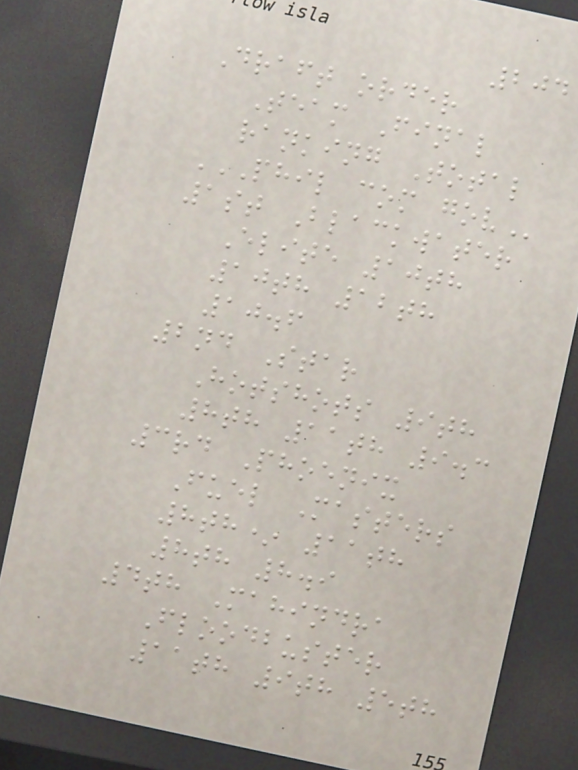204
Draft order
Team Final
ranking Total
PHIL COM GOV
1st Blackwater
Elite 10th
10th 12th
10.6
2nd Star
Hotshots 9th
8th 11th 9.3
3rd Phoenix
Fuel Masters
8th* 11th
8th 8.9
4th Mahindra
Floodbuster
11th 9th 5th
